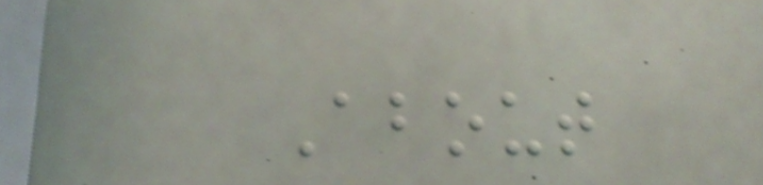About
